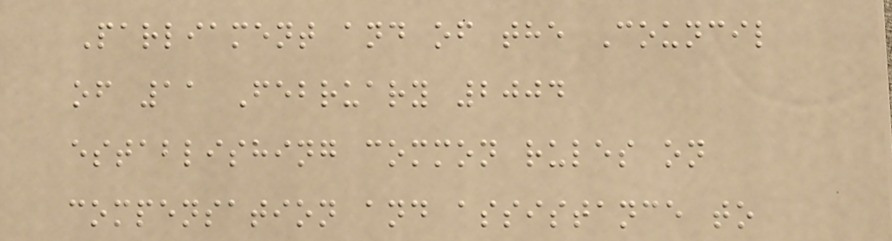Parliament and of the Council
of 11 February 2004
establishing common rules on
compensation and assistance to
